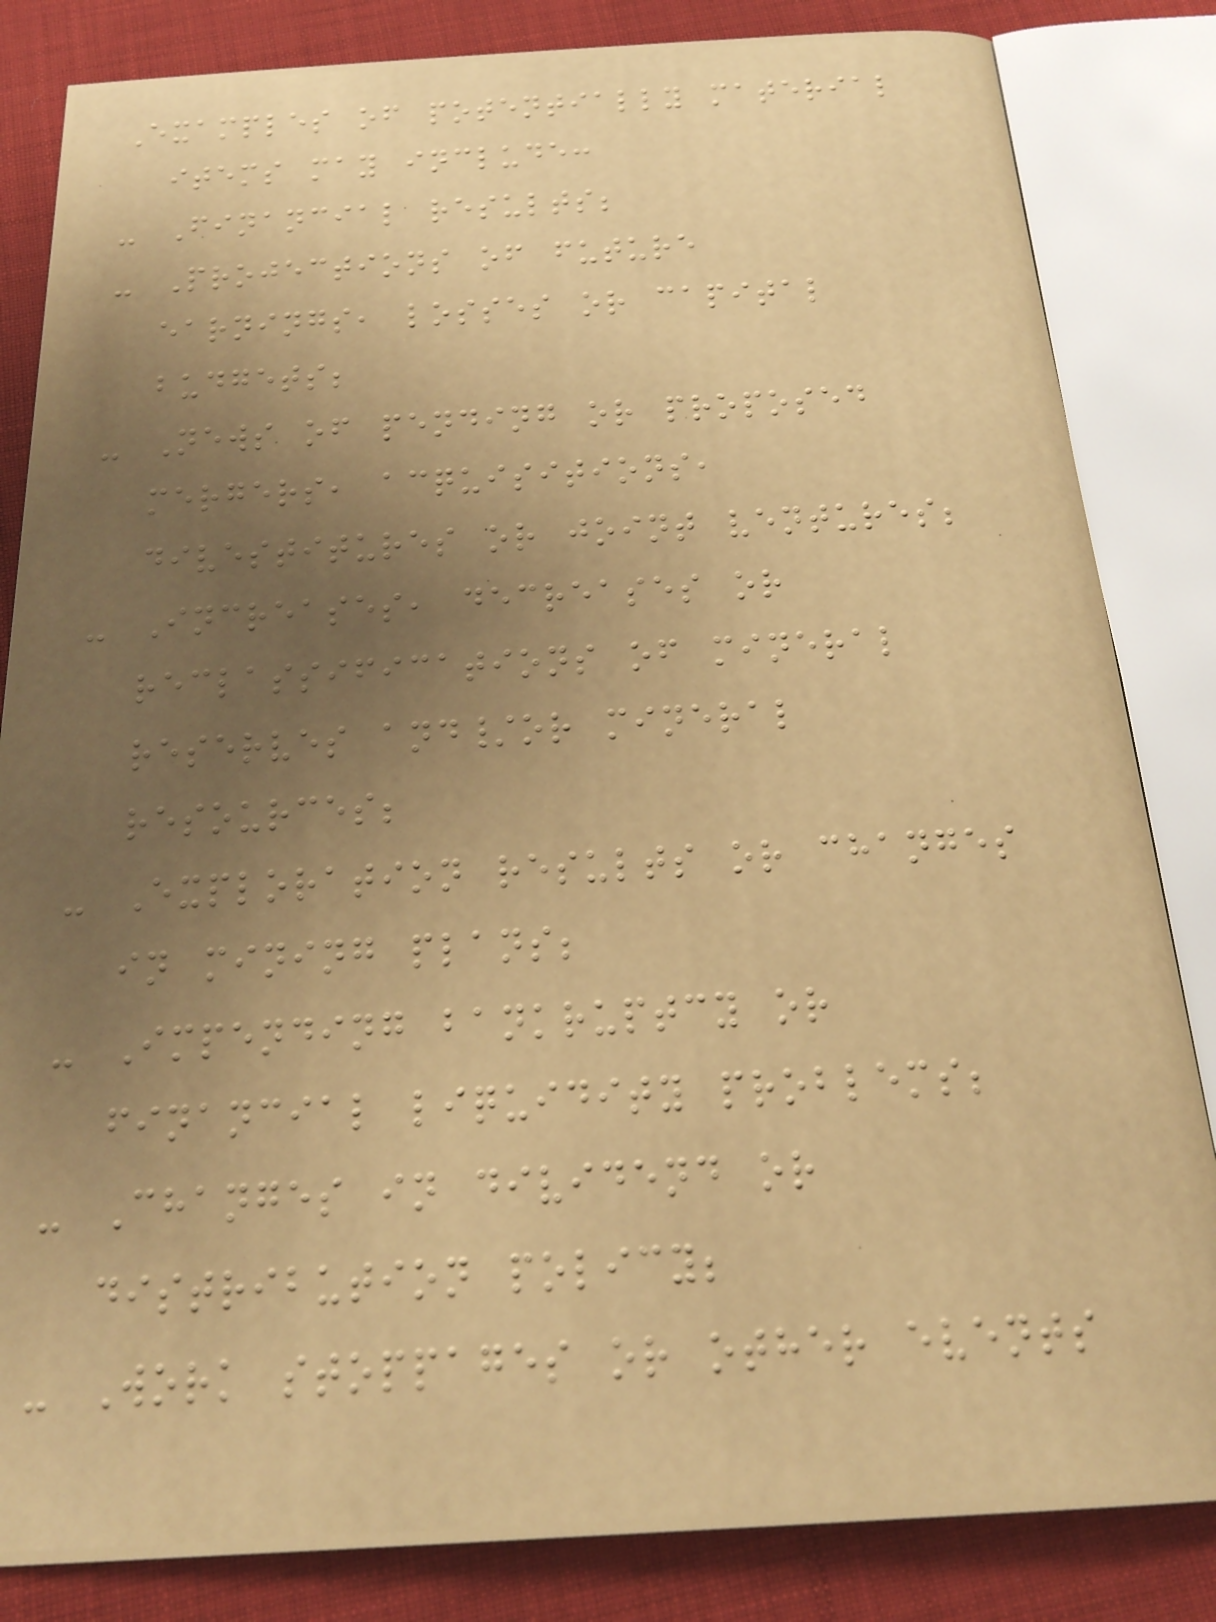Examples of potentially material
items may include:
- Financial results;
- Projections of future
earnings, losses or capital
budgets;
- News of pending or proposed
mergers, acquisitions,
divestitures or joint ventures;
- Increases, decreases or
reclassifications of mineral
reserves and/or mineral
resources;
- Exploration results or changes
in mining plans;
- Impending bankruptcy or
financial liquidity problems;
- Changes in dividend or
distribution policy;
- Work stoppages or other events
